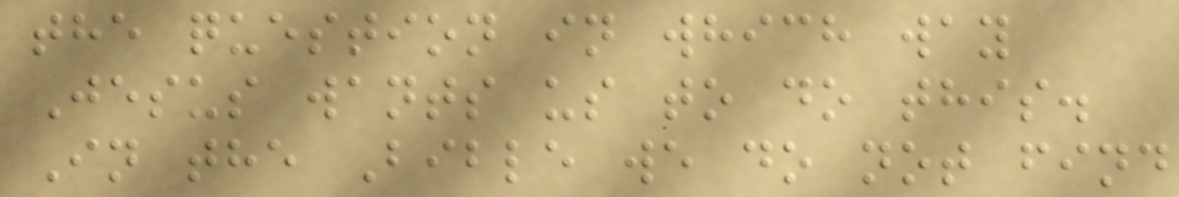the question in which way
Jesus wants us to do this.
In the Bible we do not find
